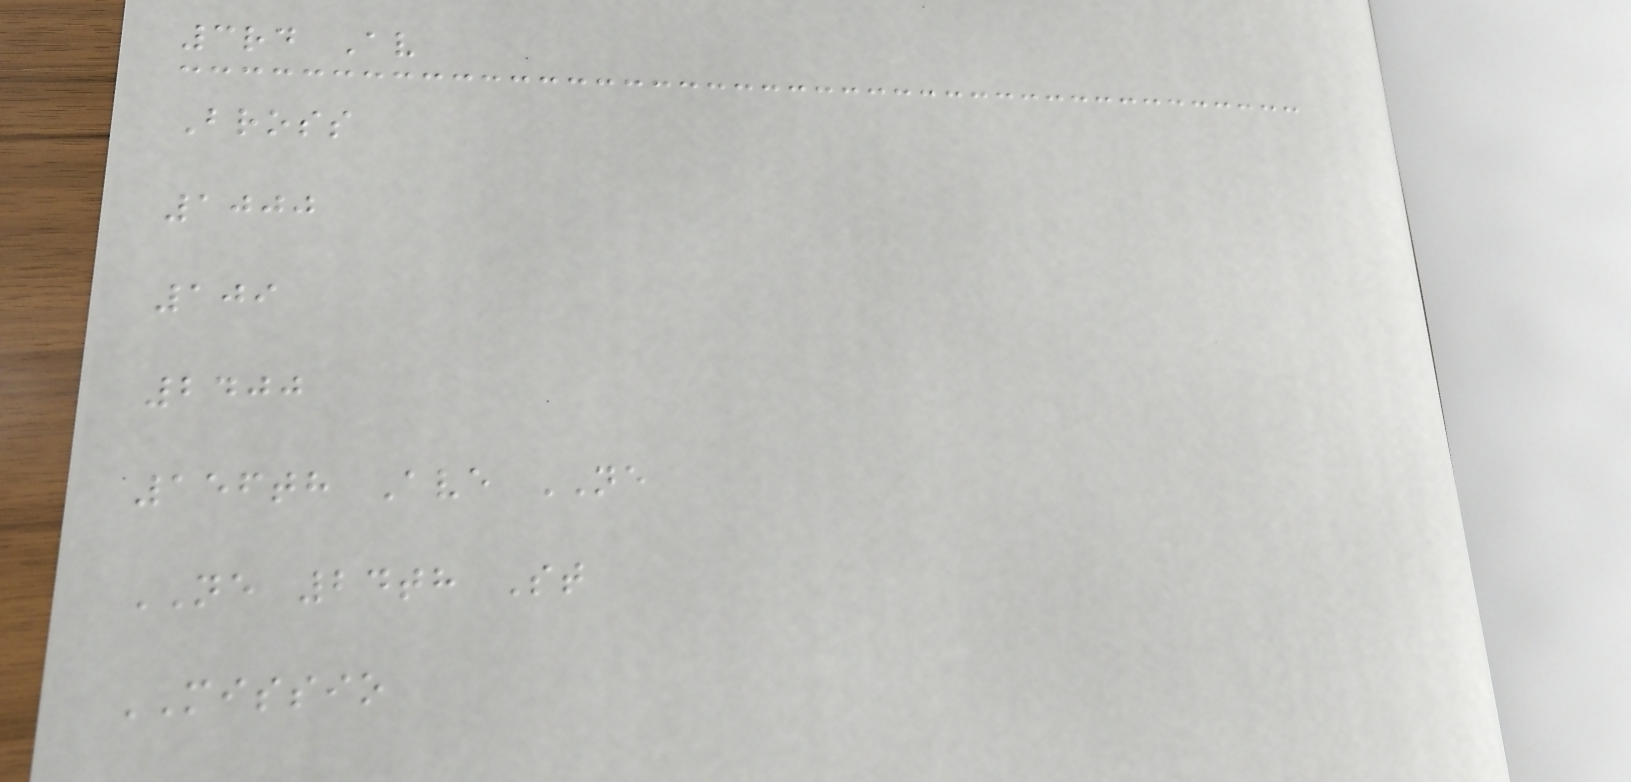3rd Av
Bross
1000
109
2400
156th Ave NE
NE 24th St
MISSIO
